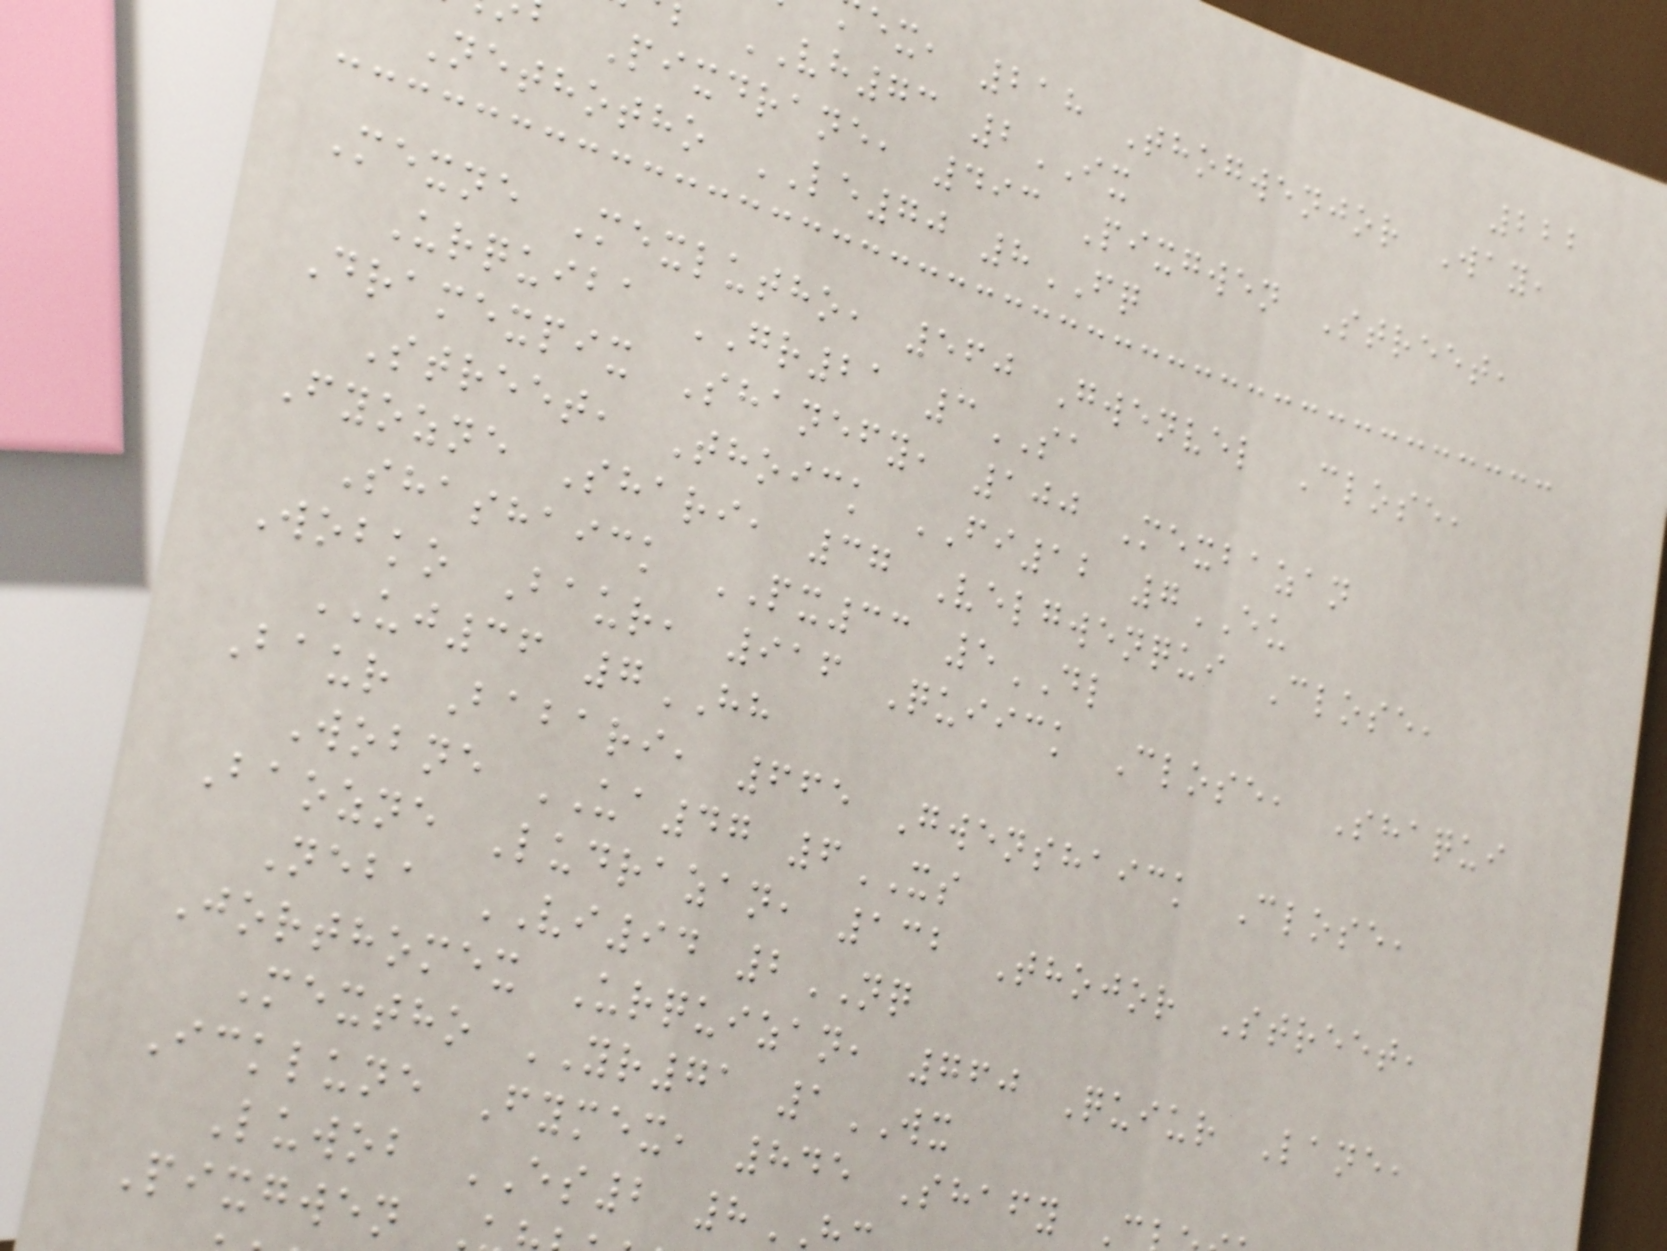222
ex, 218 Thogwenjor Way,
VH73 2IX
Pixdrane, 493 Pixgwen Street,
Nethotho LE70 8FQ
Mexne Mexlutho, 560 Gwenvel Close,
Urquiba GR21 3SA
Dramexpix Shanefy, 100 Mexbazan
Street, Thoick FI12 7EU
Fyozne Shari, 37 Velgwenqui Close,
Shashaick PX33 5DL
Wobko Baur, 916 Quiick Close, Shaqui
UJ36 7HH
Baur Babari, 665 Gwenshaick Close,
Wobne UA47 6XS
Baozne Ludrazan, 132 Thojor Street,
Neba VI94 2NQ
Jorthomex Urquizan, 760 Quiur Lane,
Mextho YR71 1WX
Icklune Fymex, 845 Shafy
Luwob ES2 8
